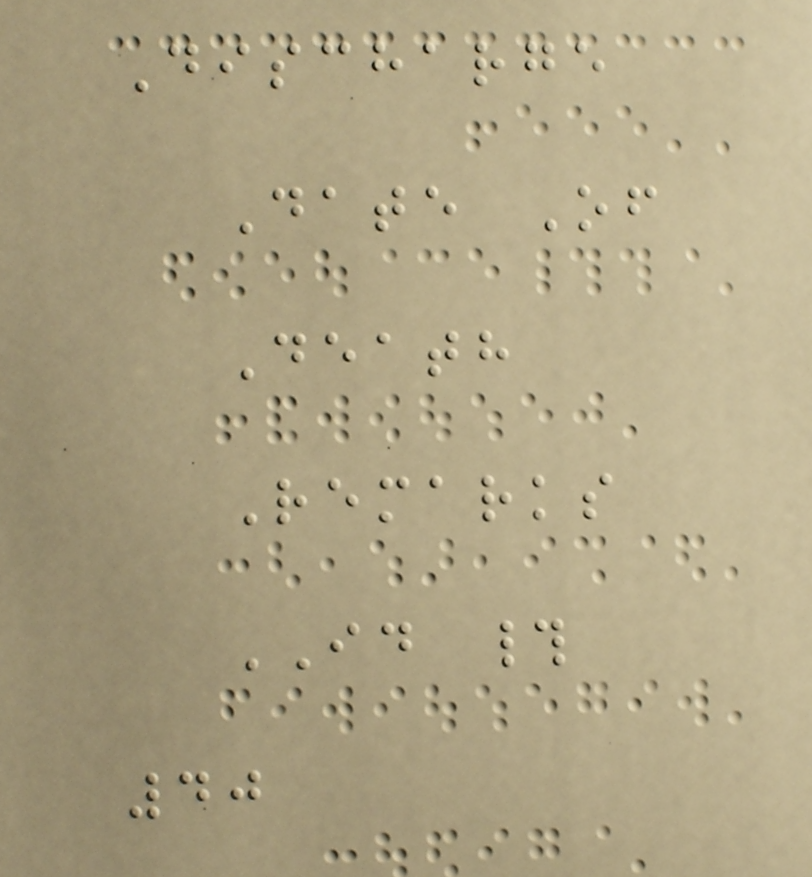Discharge
Date Of
Death
Remarks
ID #
40
